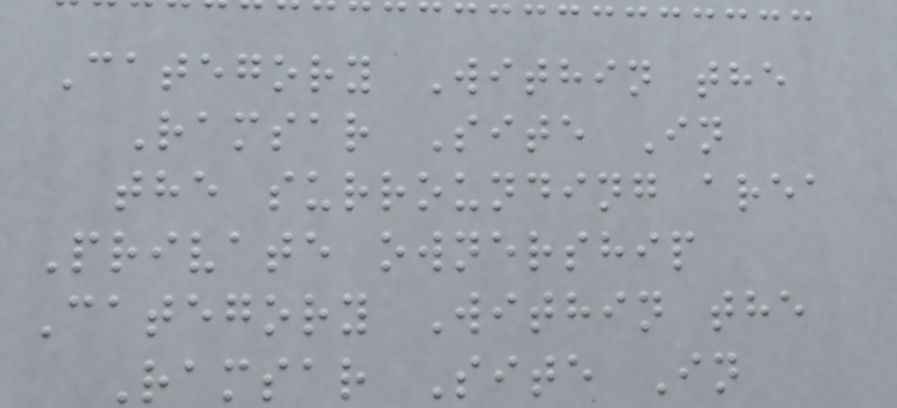Category Within the
Ramsar Site In
the surrounding area
Private ownership
Category Within the
Ramsar Site In
